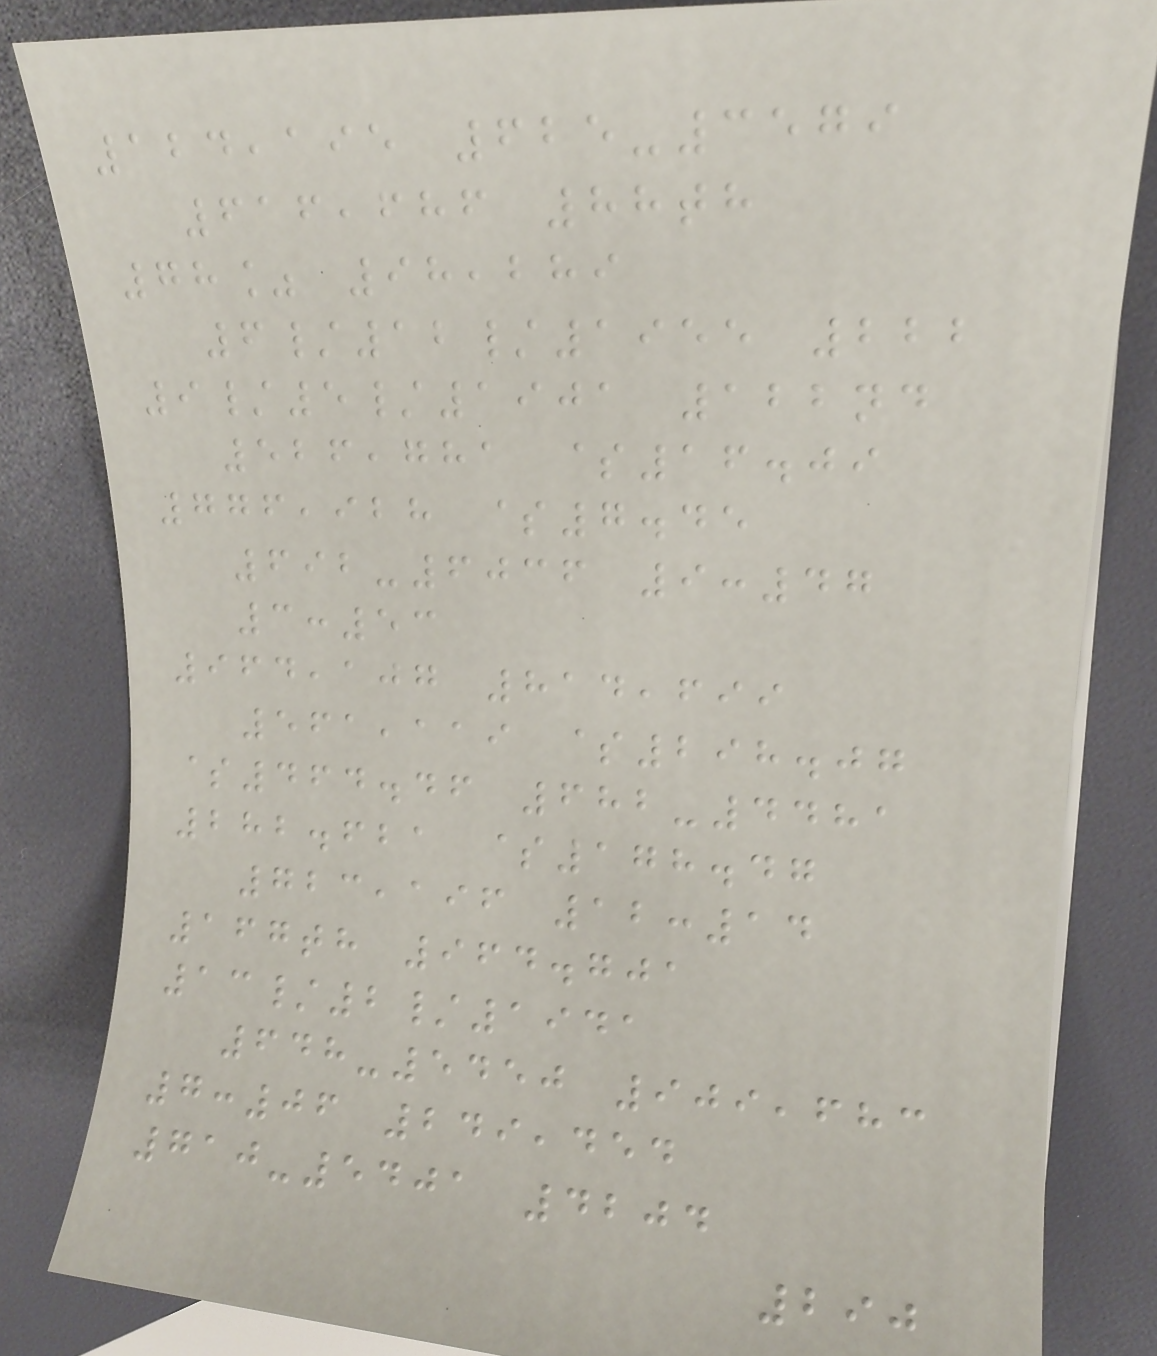124,195 625-3579
616,686 88th
78% 98,289
6/12/1955 222
9/5/1901 122nd
526,781 $16.09
776,928 $7.45
692-6036 9:47
3:53
964,107 814,699
561,119 $298.07
$464.46 682-4481
282.621 $178.47
723,196 12:14
167th 964.701
13/2/1941
648-5450 909,683
7:06 249,454
710-5401 4204
290
